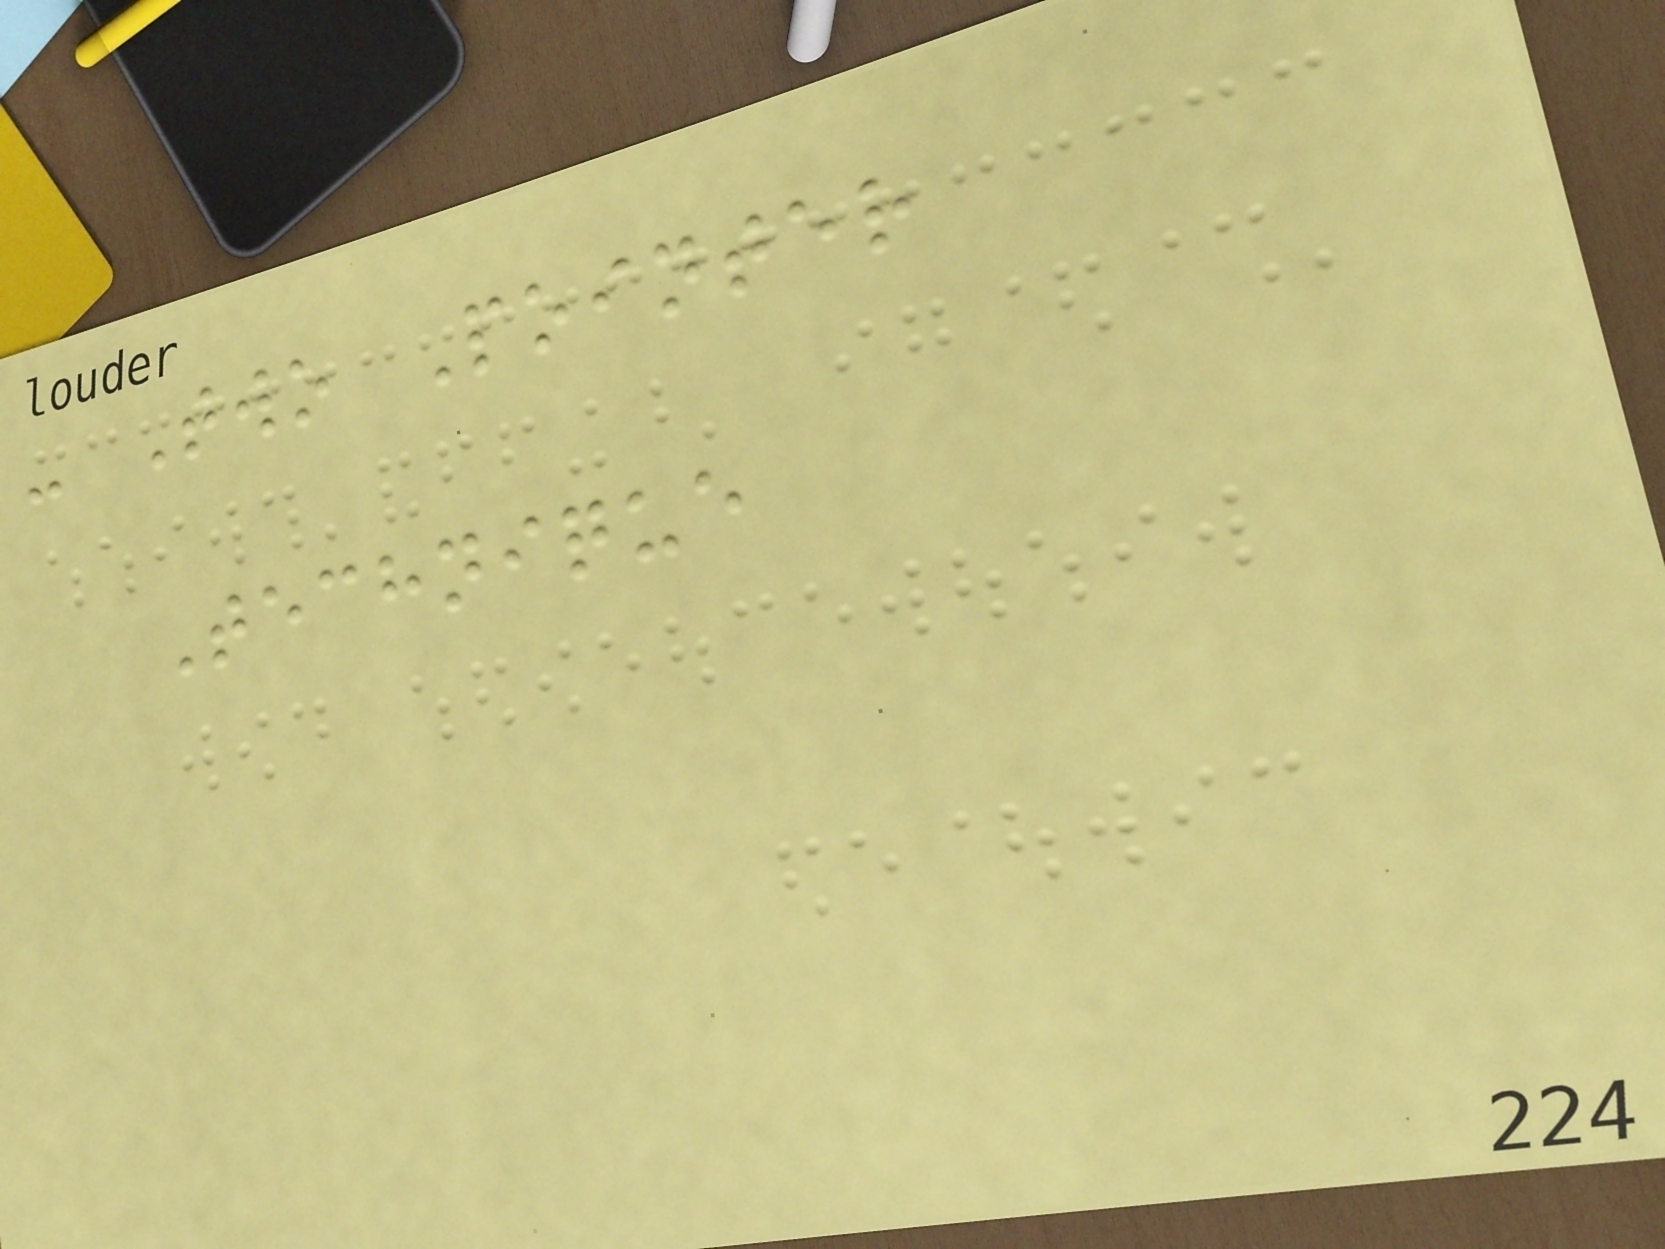- Two Pointer
Technique
